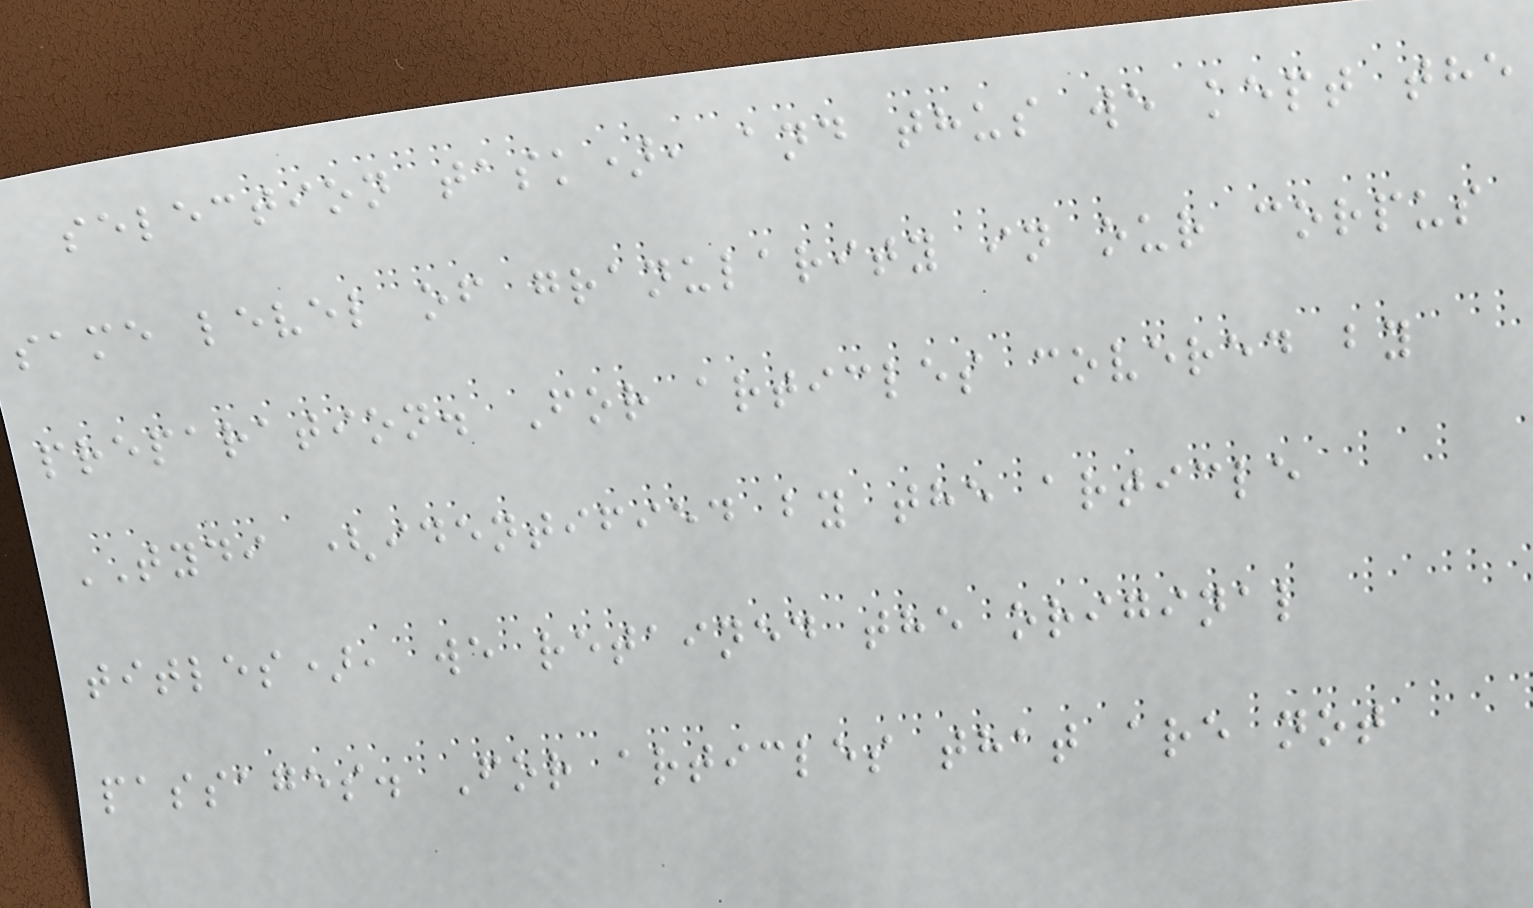selection task), and thus we kept the
same level of granularity in our corpus
preparation. For articles covered by
TYDI (identified by the article
titles), we retained the original
passages. For articles that are not
